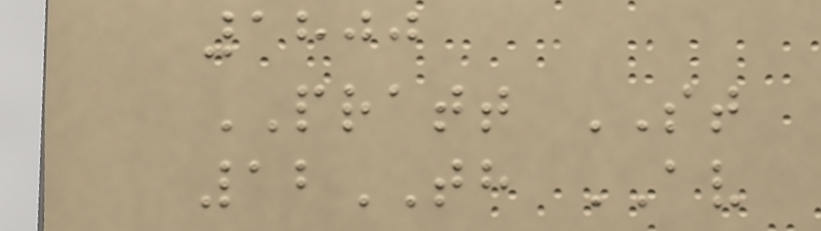1800
PRATT ST
12TH AV
